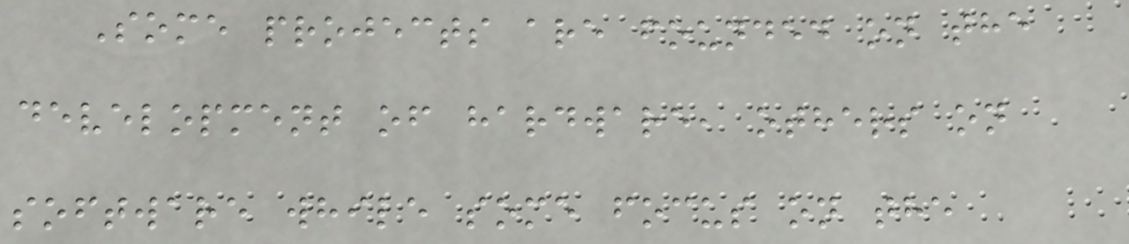Some projects are founded on the
development of hardware, others on
software while some focus on the
